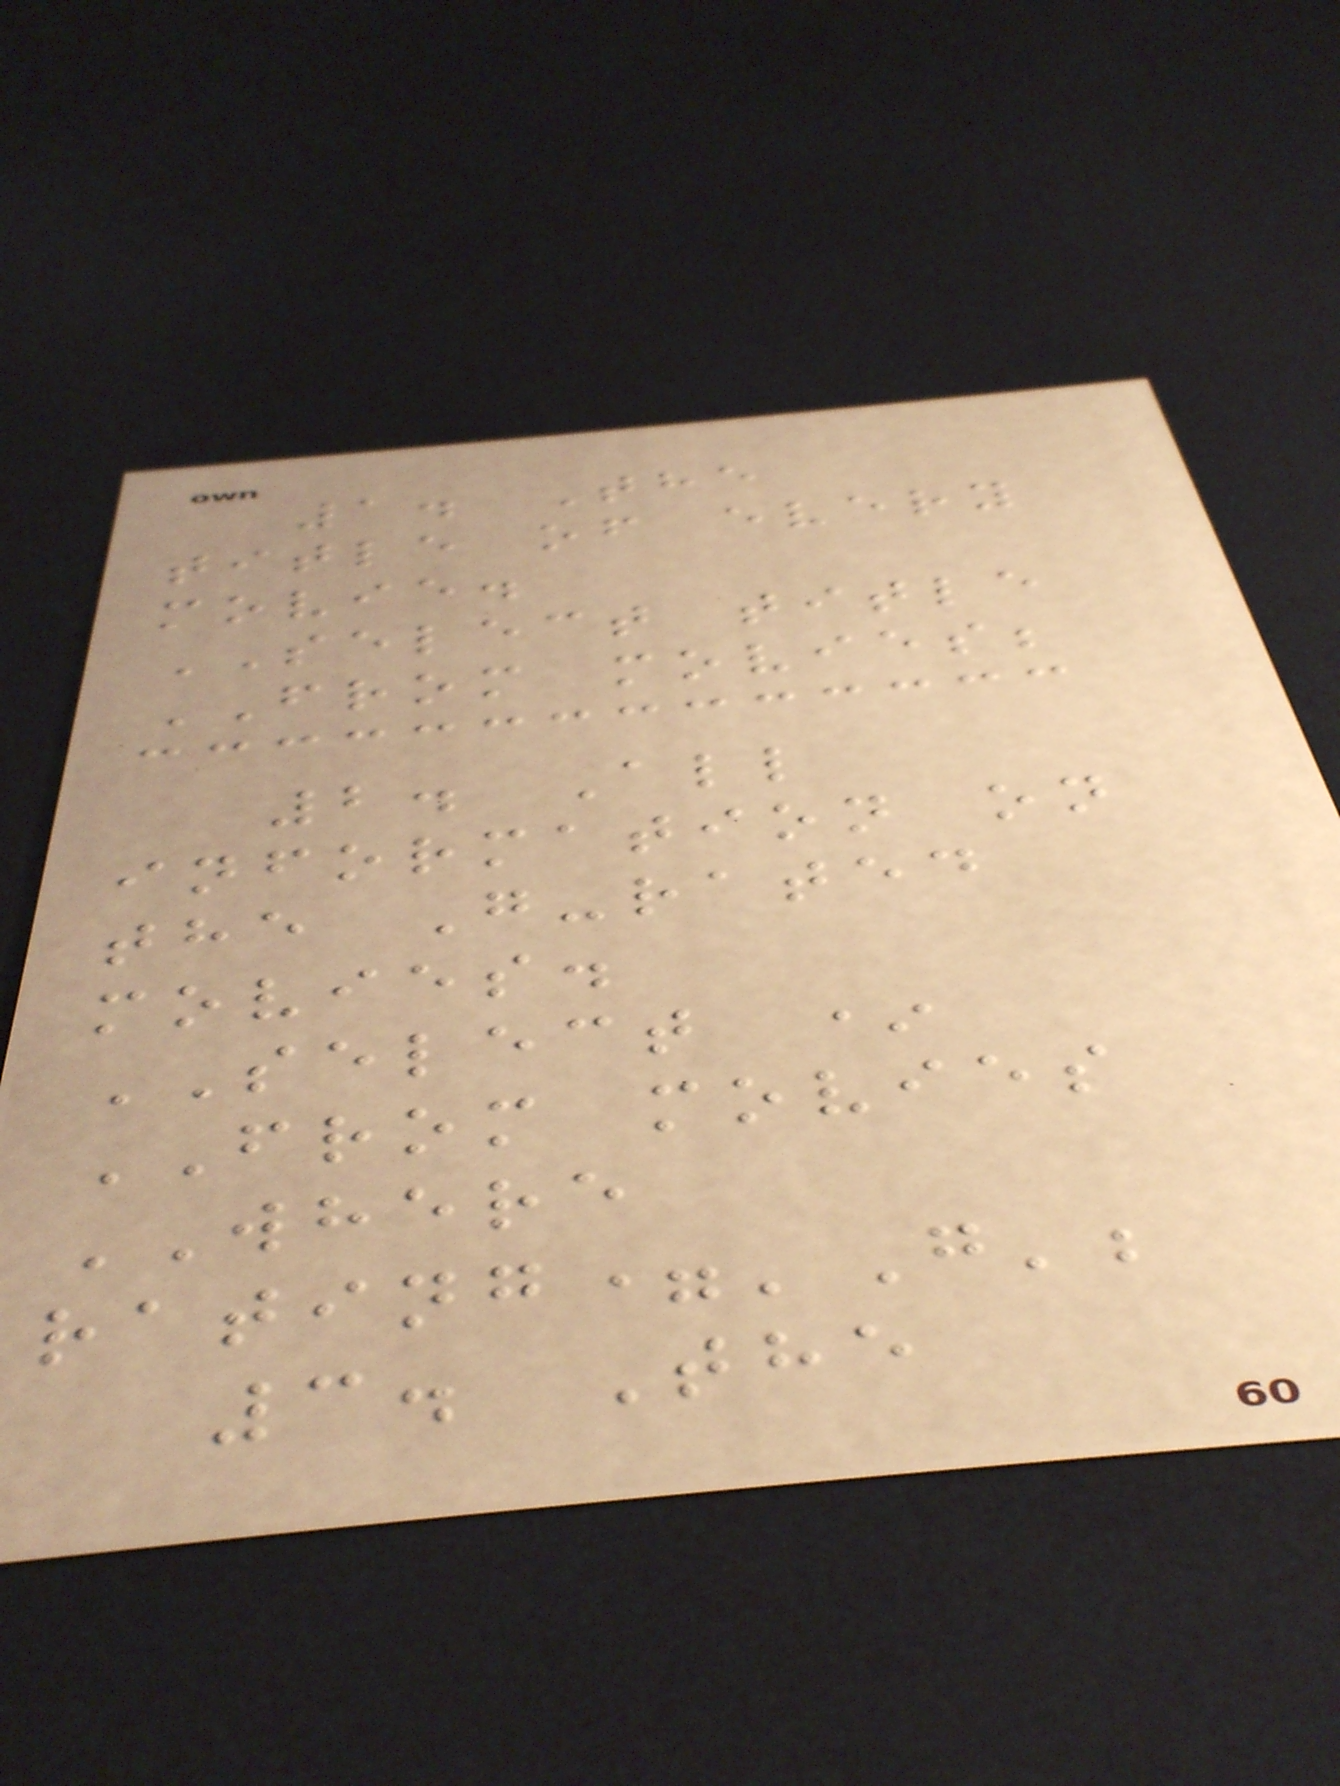1. The
title of every
movie.
SELECT title
FROM movies;
2. All
information on
the G-rated
movies.
SELECT *
FROM movies
WHERE
rating='G';
3. The
